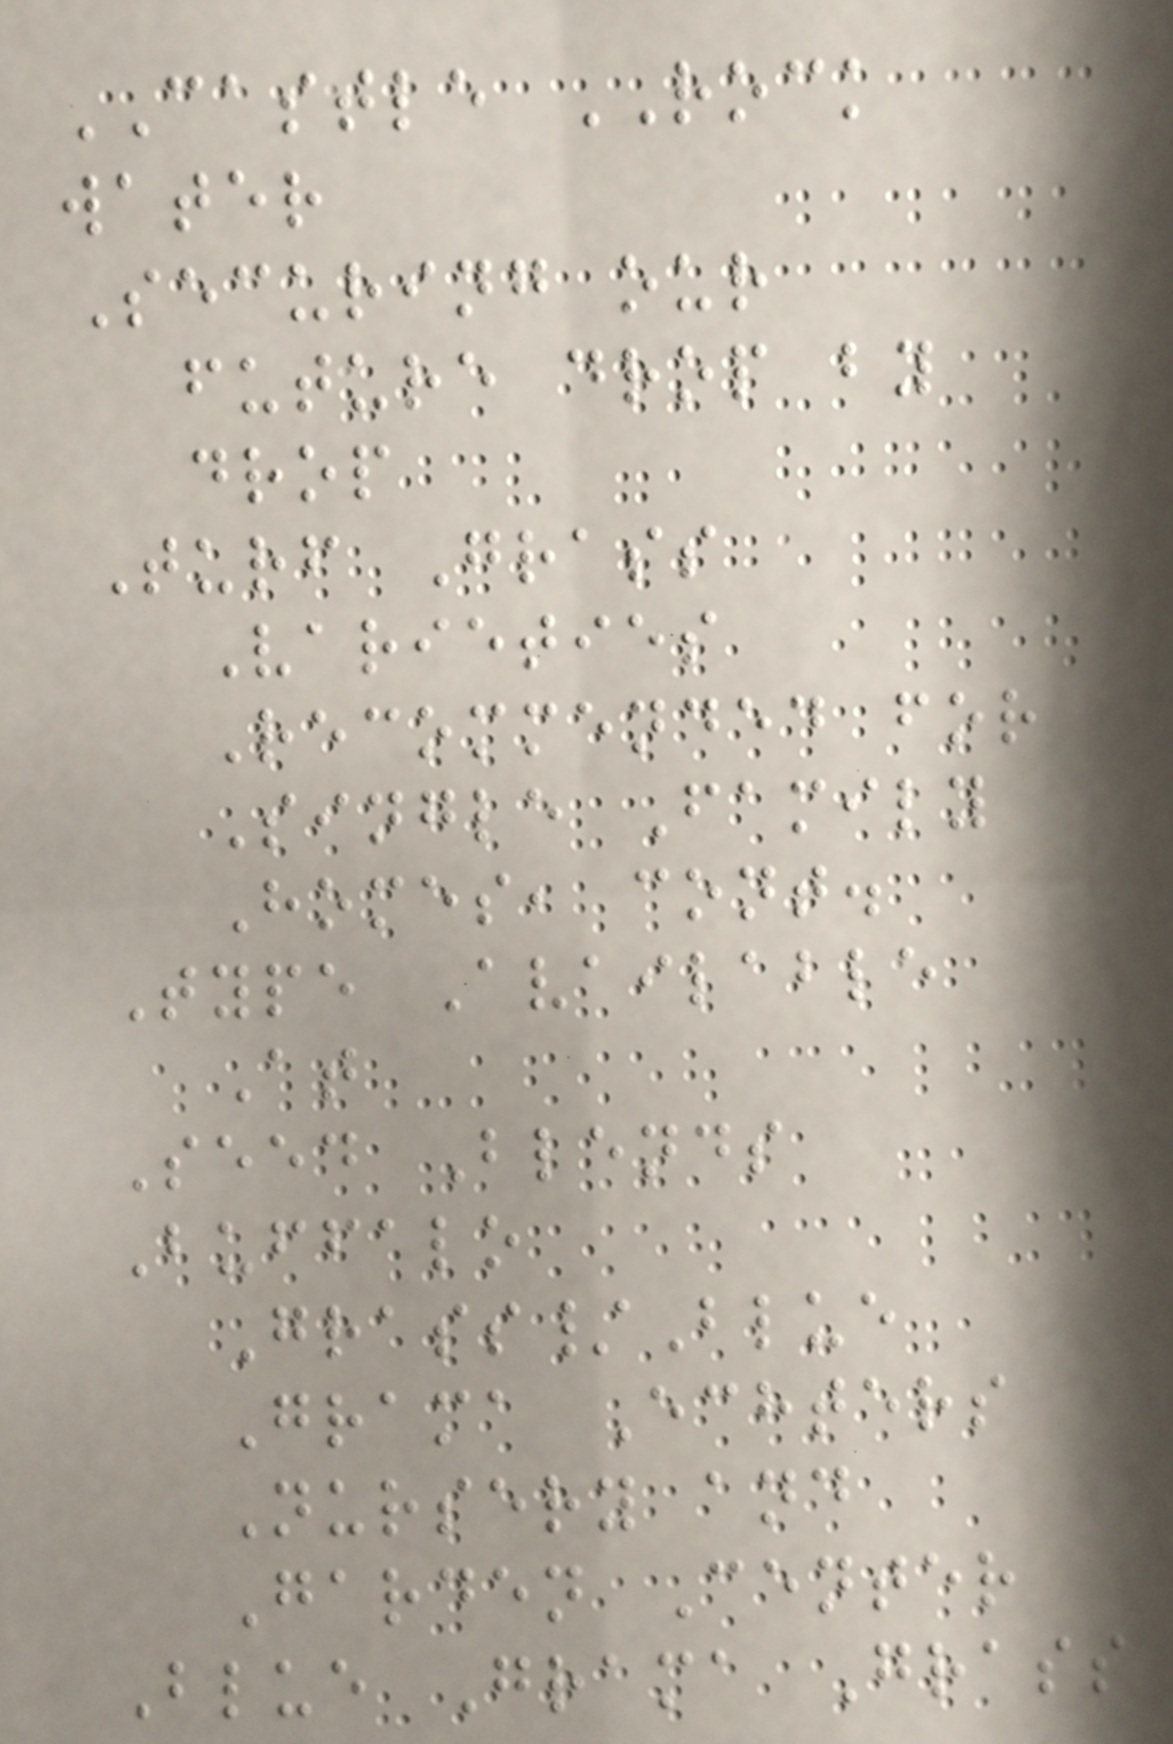CASTLE ROCK
water
Securing our
future drop by
drop
Turf Grass
Varieties
Recommended for
Single Family
Homes, cont.
Type Available
At
Seed Blends
Buffalo
Grass/Blue
Grama Echters
Nursery and
Garden Center
Blue Grama Grass
